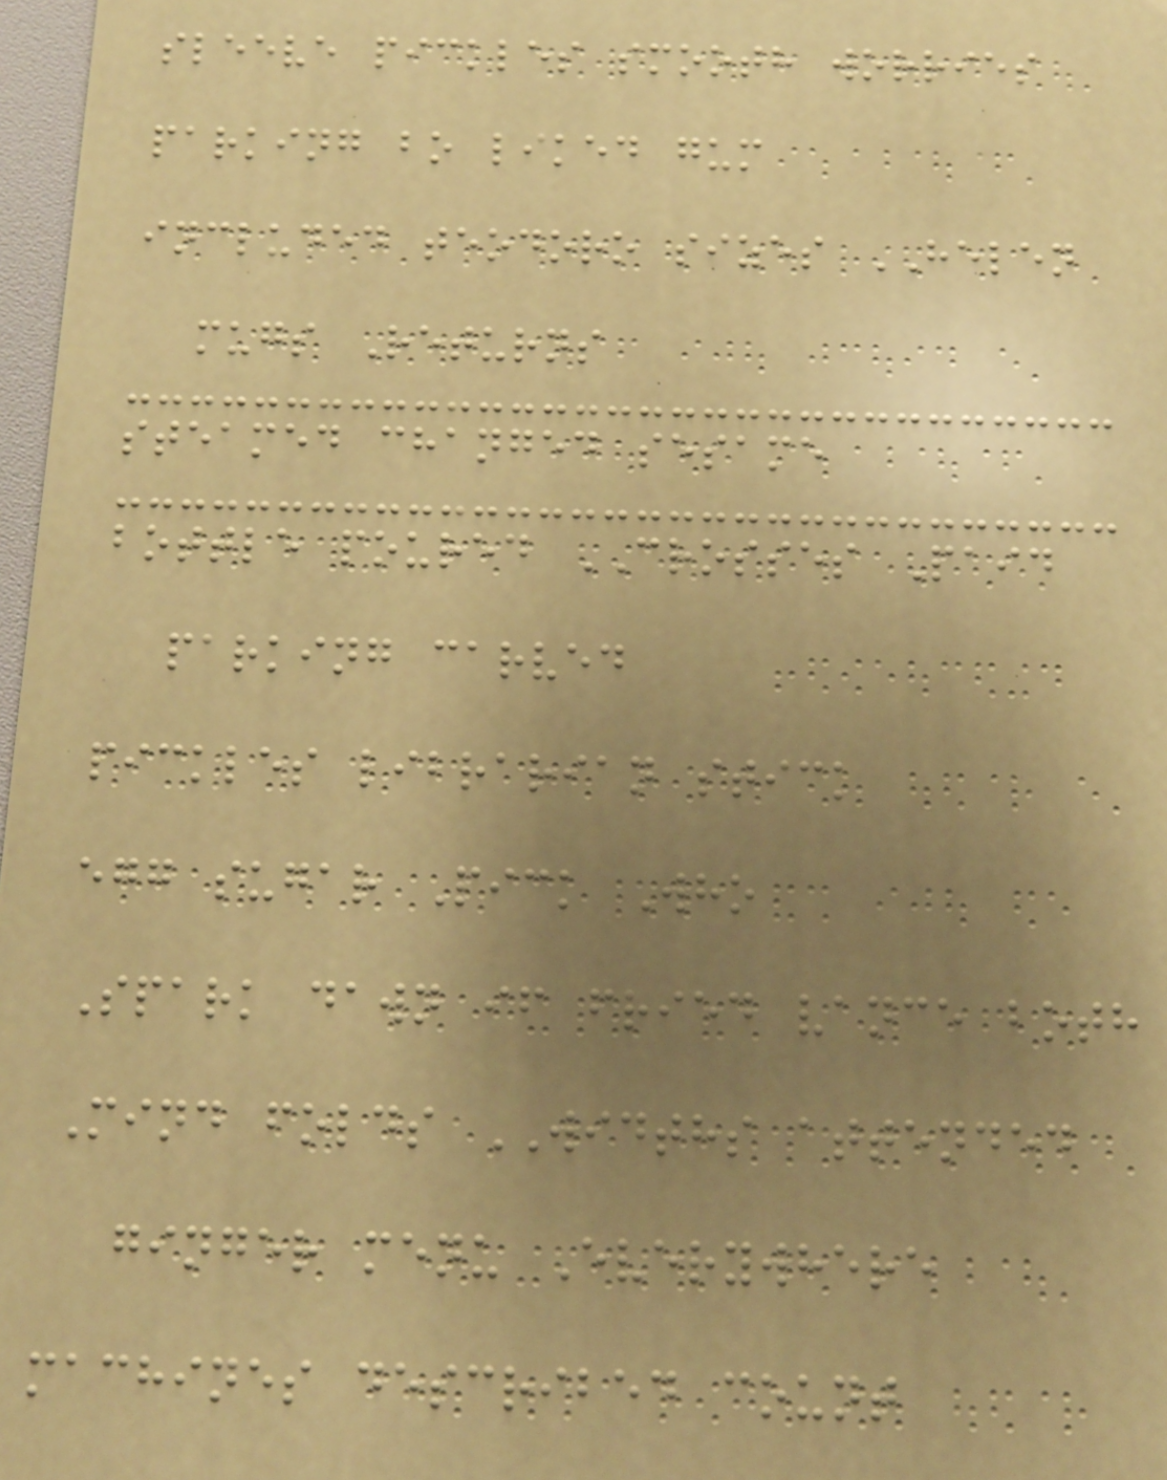sleeve pickles smooth worries
parking bo liked gum
included teodoro sizes HELEN
mugs Returns
steamed changed sesame
bottle poured CROSSES Paid
parking carved
pickles librarian stick
egg sugar Pick Who
Spark dawn if fried vance both
Mind folds WIDTHS attended
ginger menu Everywhere
machines described count
